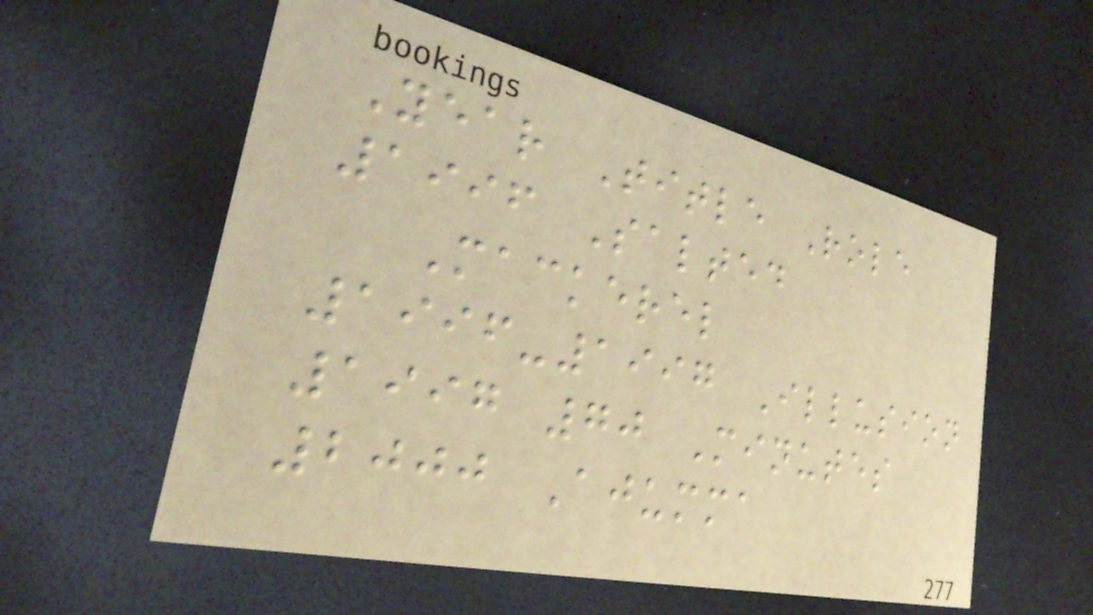Year Title Role
1996 Salted
Mackerel
1996-1997 Illusion
1997 70 Minutes
2000 Ajumma
